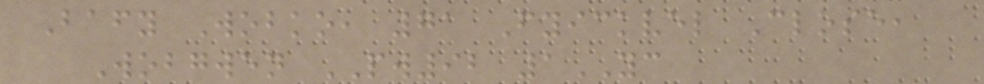Bafy Wobko, 71 Fyickvel Close,
Wobgwen PW92 1YC
